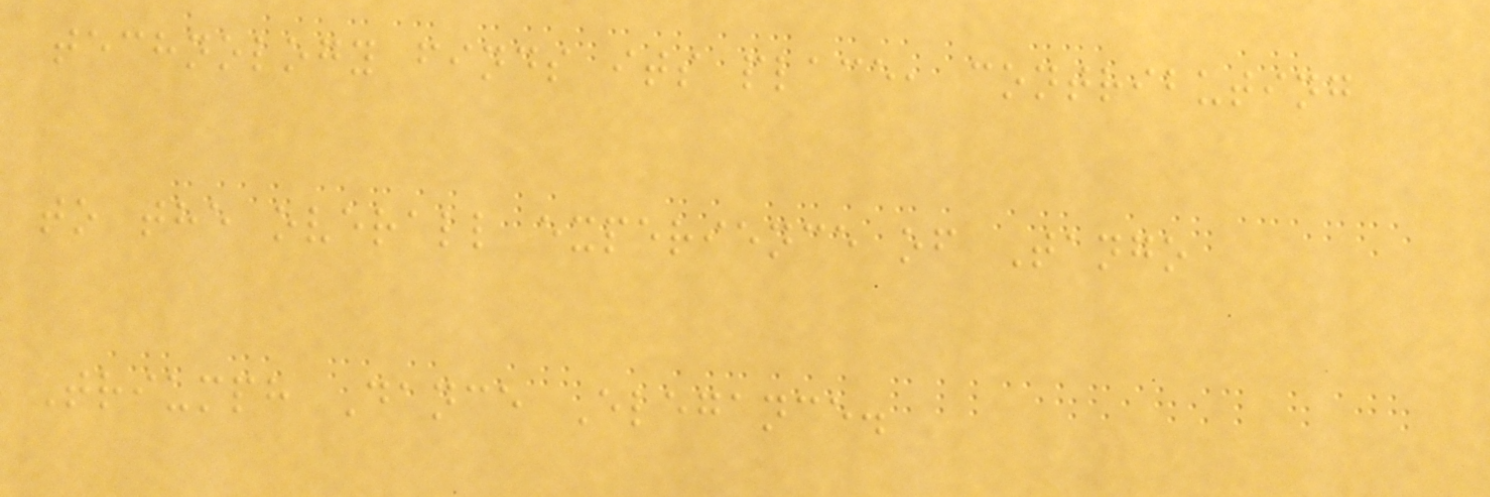technology finds its place, contributing
to the overall experience of Tango
Triumph Dance Elegance.
